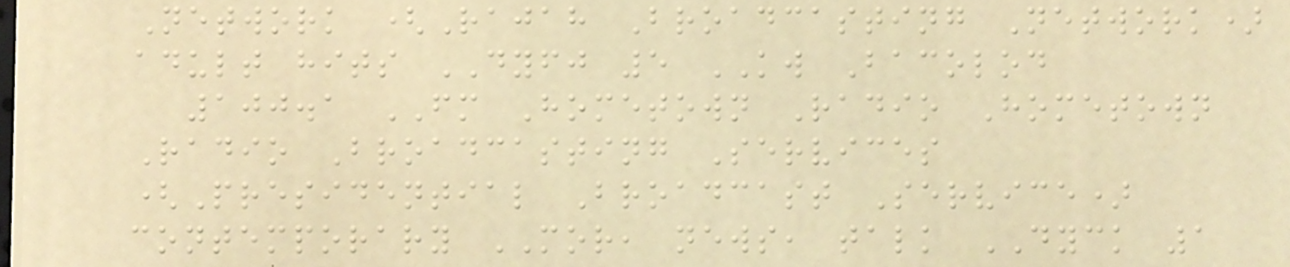Network (Rajah Broadcasting Network)
adult hits DYFJ 5 KW Bacolod
100.1 FM Hometown Radio Hometown
Radio Broadcasting Services
(Presidential Broadcast Service)
contemporary MOR, news, talk DYCK 1
